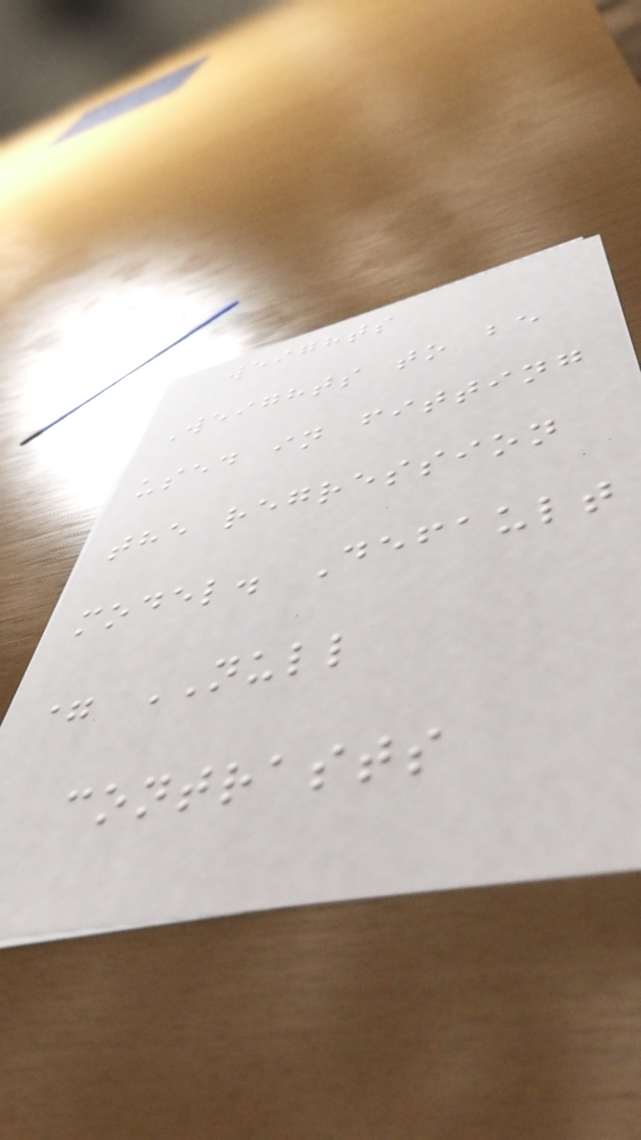weights
Weights to be
used in fitting
the regression
model. Default
= NULL
contrasts
